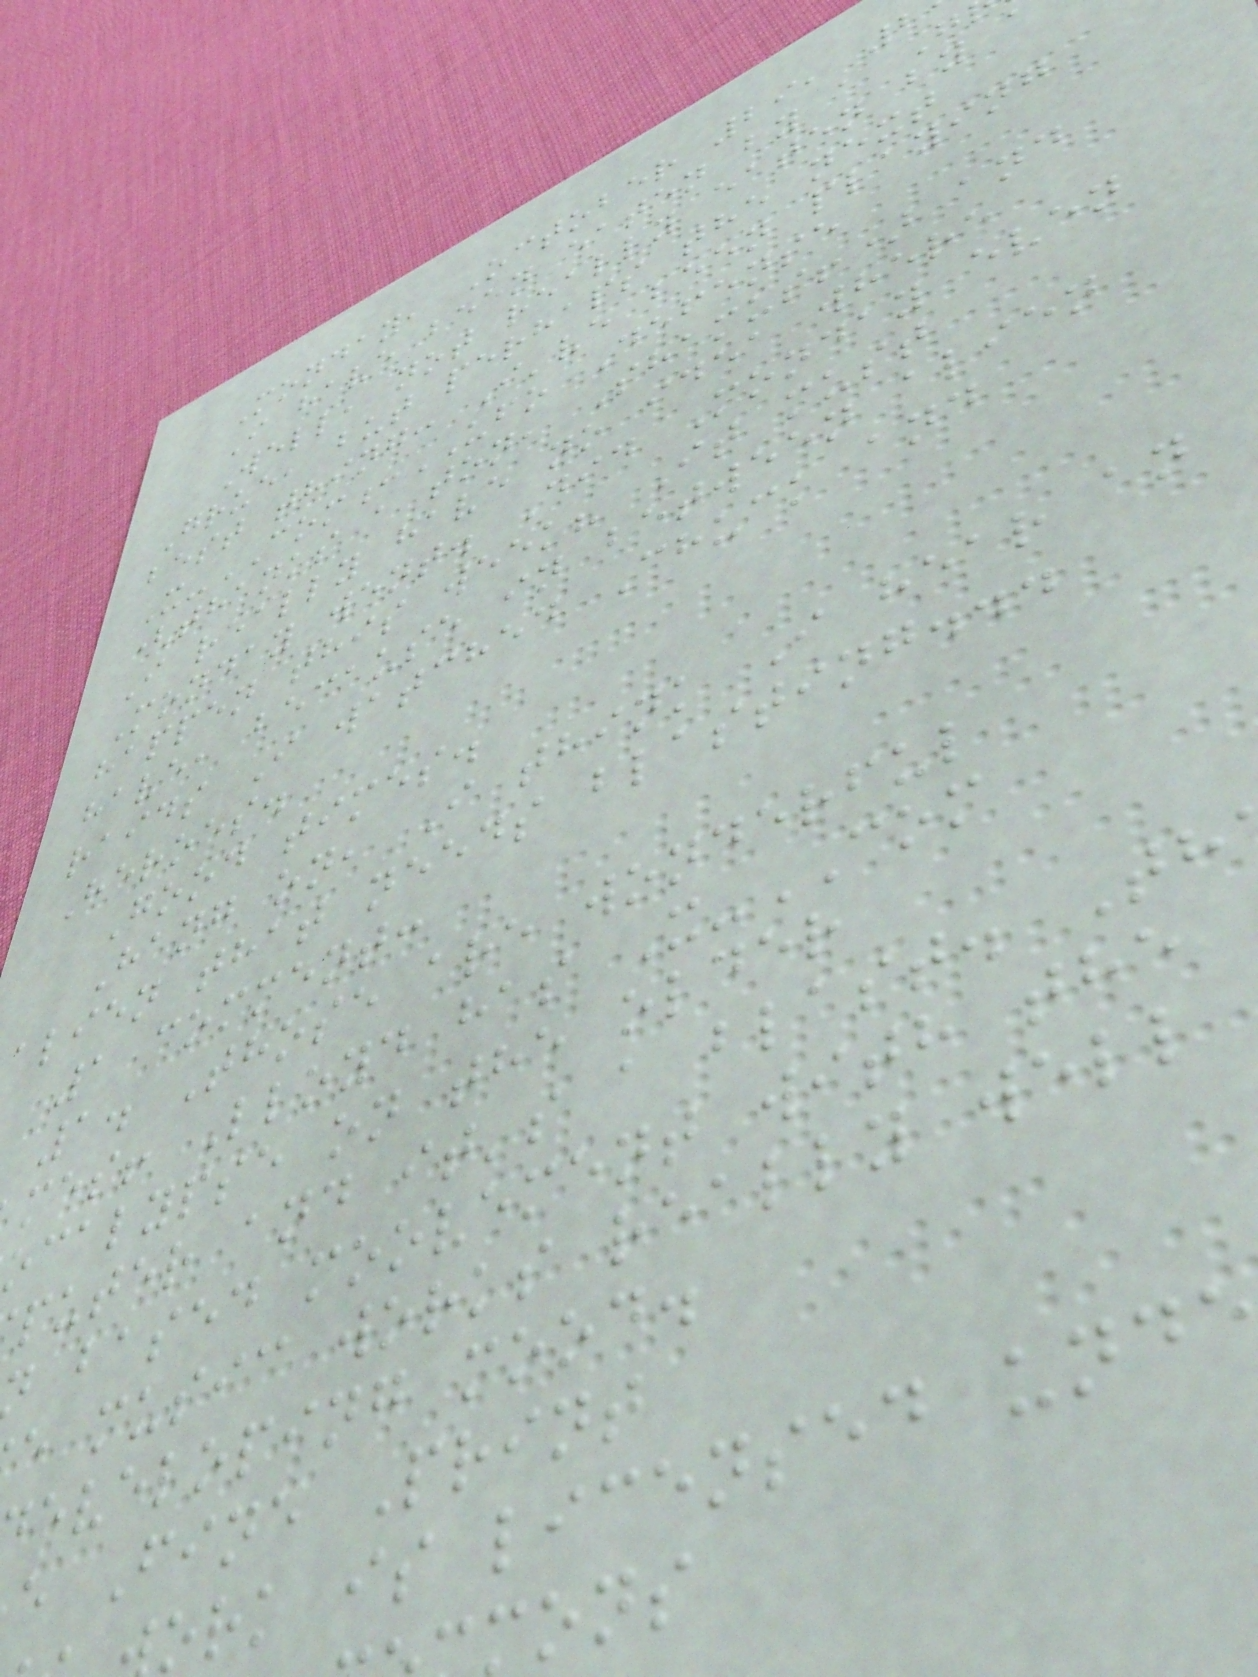Monday, October 29, 2
I have been eaten by a G
Well, not really eaten by
Grue, but perhaps the next
best thing: I've been playing
X-COM:UFO Defense
(thanks a ton, Shamus!) and
I really have no idea where
Monday went. Did Monday even
happen this week? It must
have, because in between alien
raids I watched Chuck and
Heroes.
Good times.
Hang on, I think I hear an
alien that needs blasting...
1 comment:
1. Those are wonderful
mes! Lloyd has X-COM
ocalypse on the older
puter and it's a blast. Th
based moovement with the
e music works really well
eveloping mood.
e Fine Print
ork is licensed und
